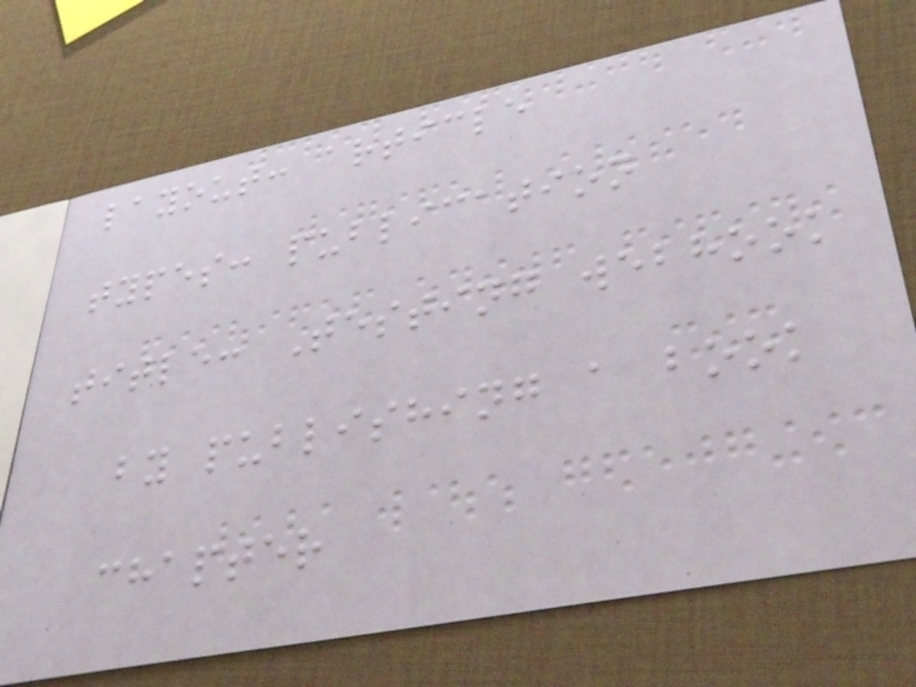layout: article
types: publication
title: Testing webhook
by publishing a book
chapter
